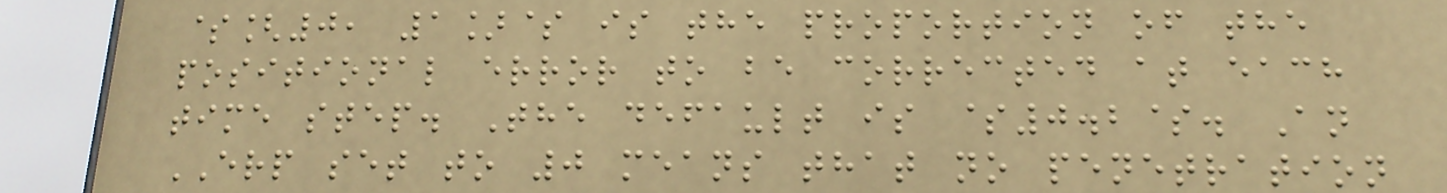$[0, 1]$ is the proportion of the
positional error to be corrected at each
time step. The default is $0.2$. An
ERP set to 0 means that no penetration
